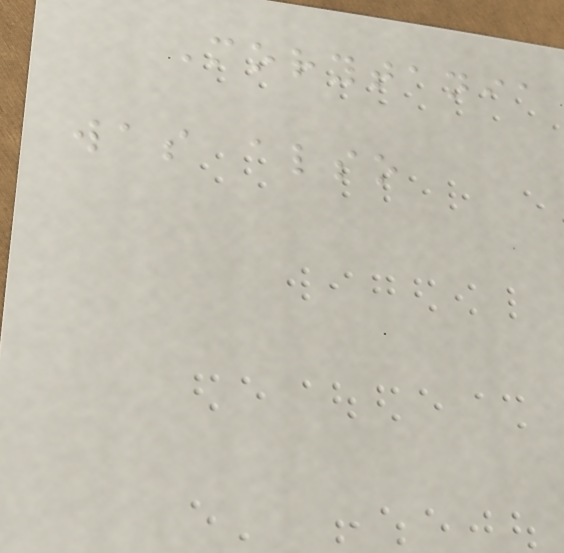Morytania
was also
